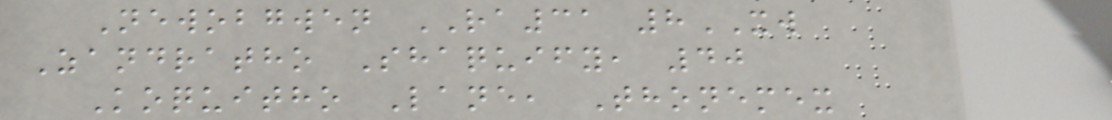Newobgwen RA31 8XW
Zandratho Shaquify, 40
Koquitho Lane, Thonemex
